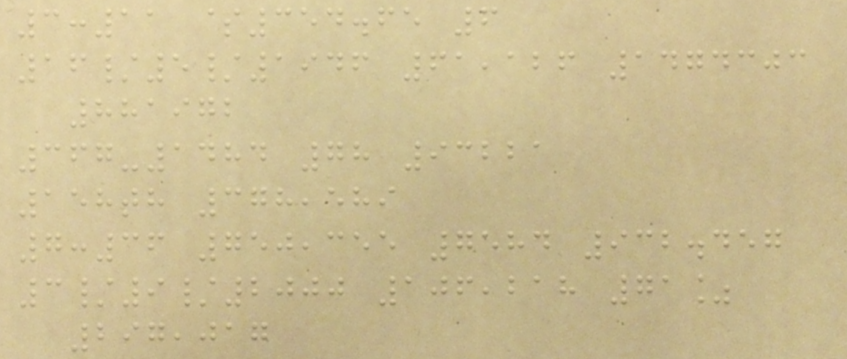3:11 $354.65 6
16/5/1946 61,126 1474303
881972
367-1484 78 93221
158th 378,589
7:36 750,355 7584 932.457
3/9/2000 106,218 71%
297,017
